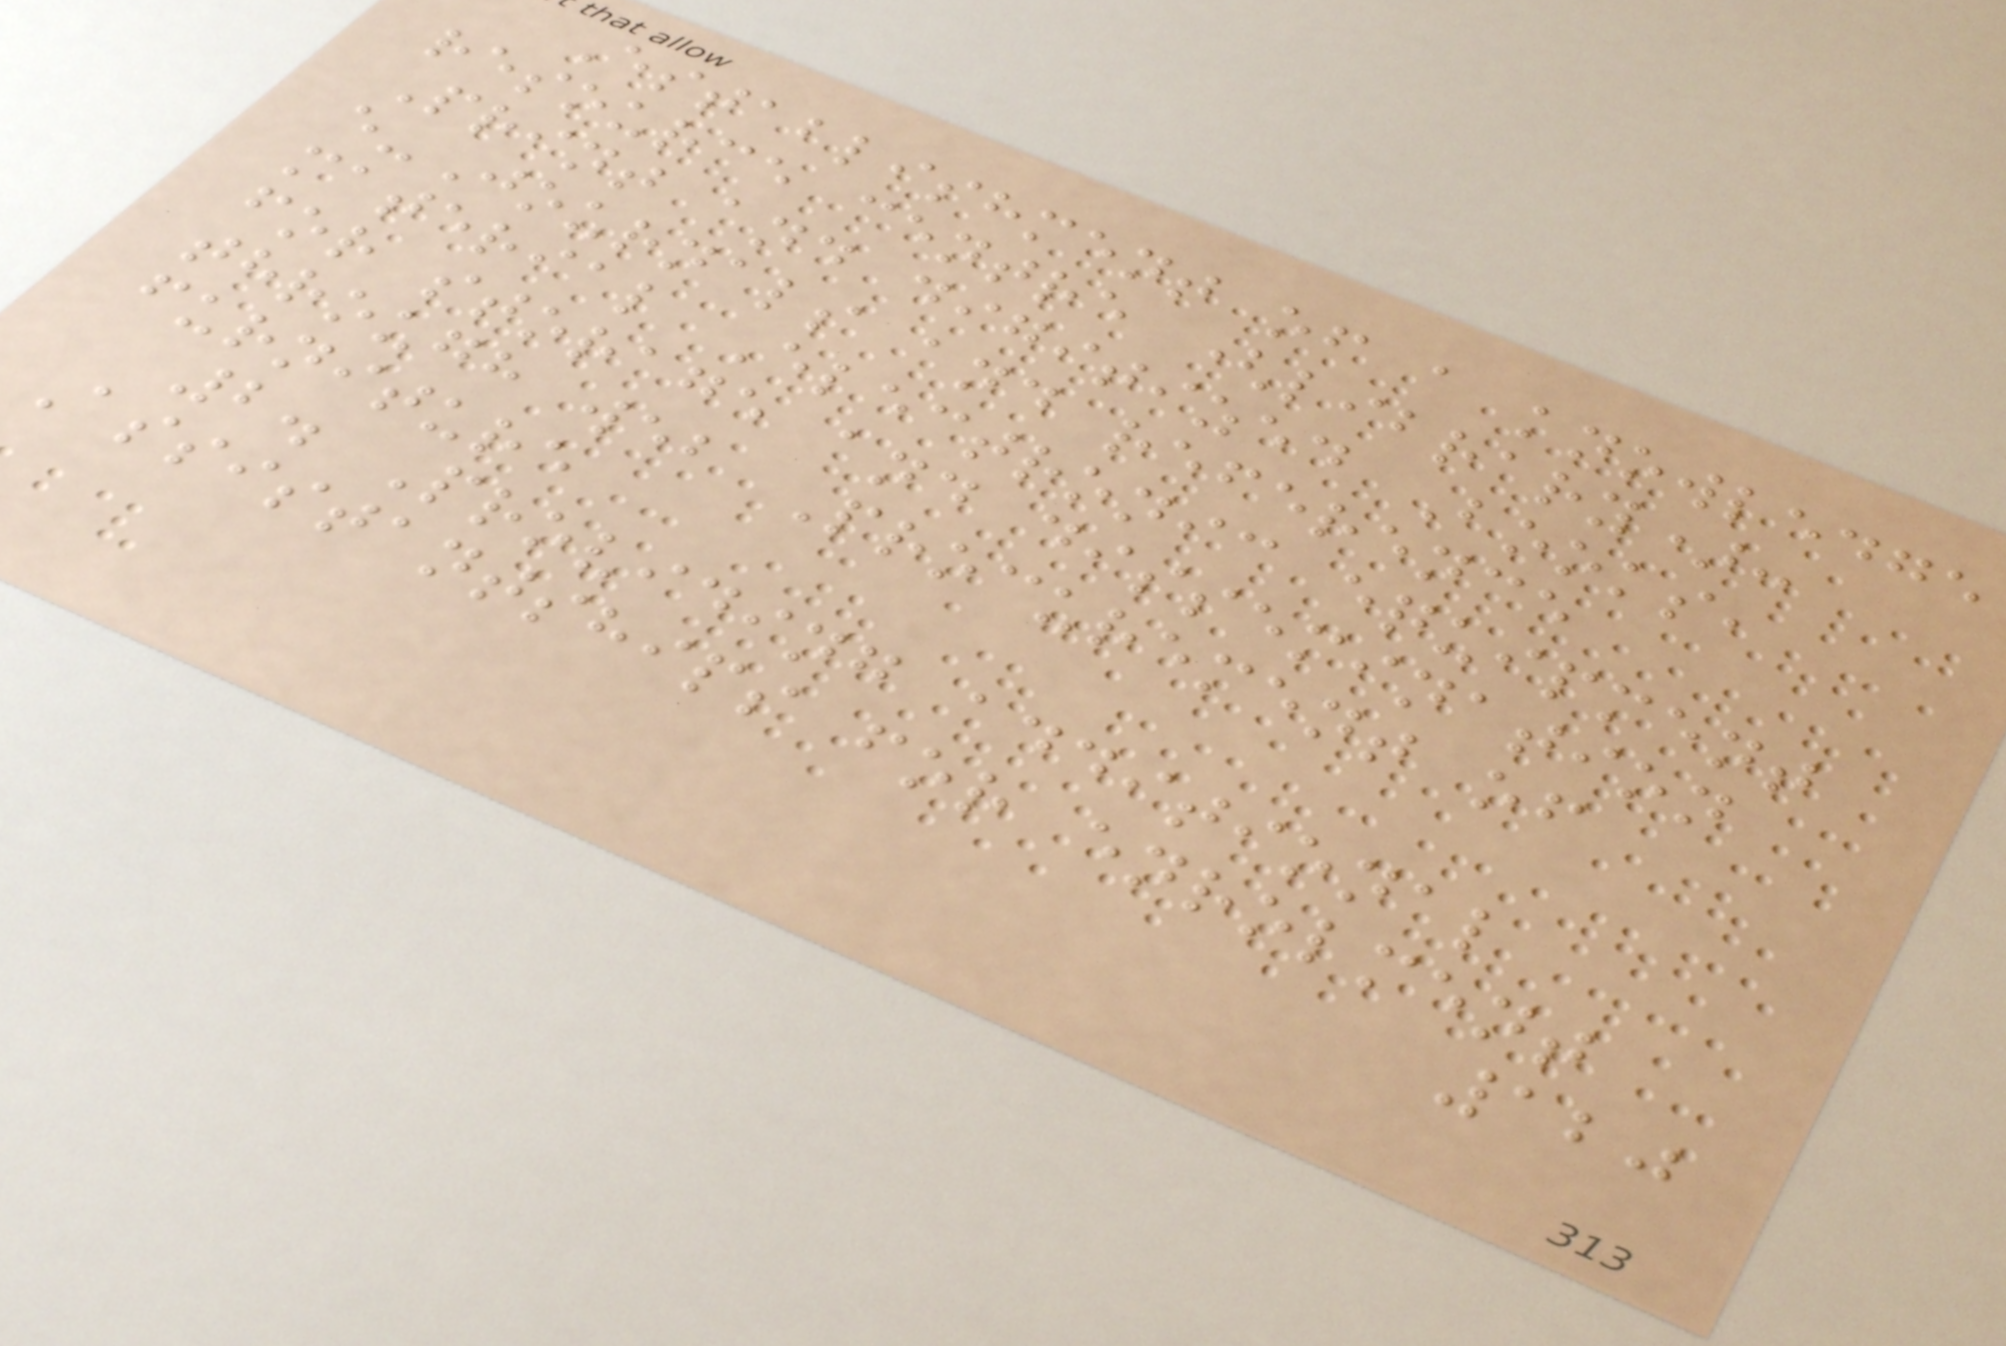Establishment of a knowledge
resource centre (library):
Print and digitized Books,
e-Journals and reference
material Electronic equipment
for storage and dissemination
through web Procurement of
furniture
2. Providing additional
Assistantships for enrolment
120
